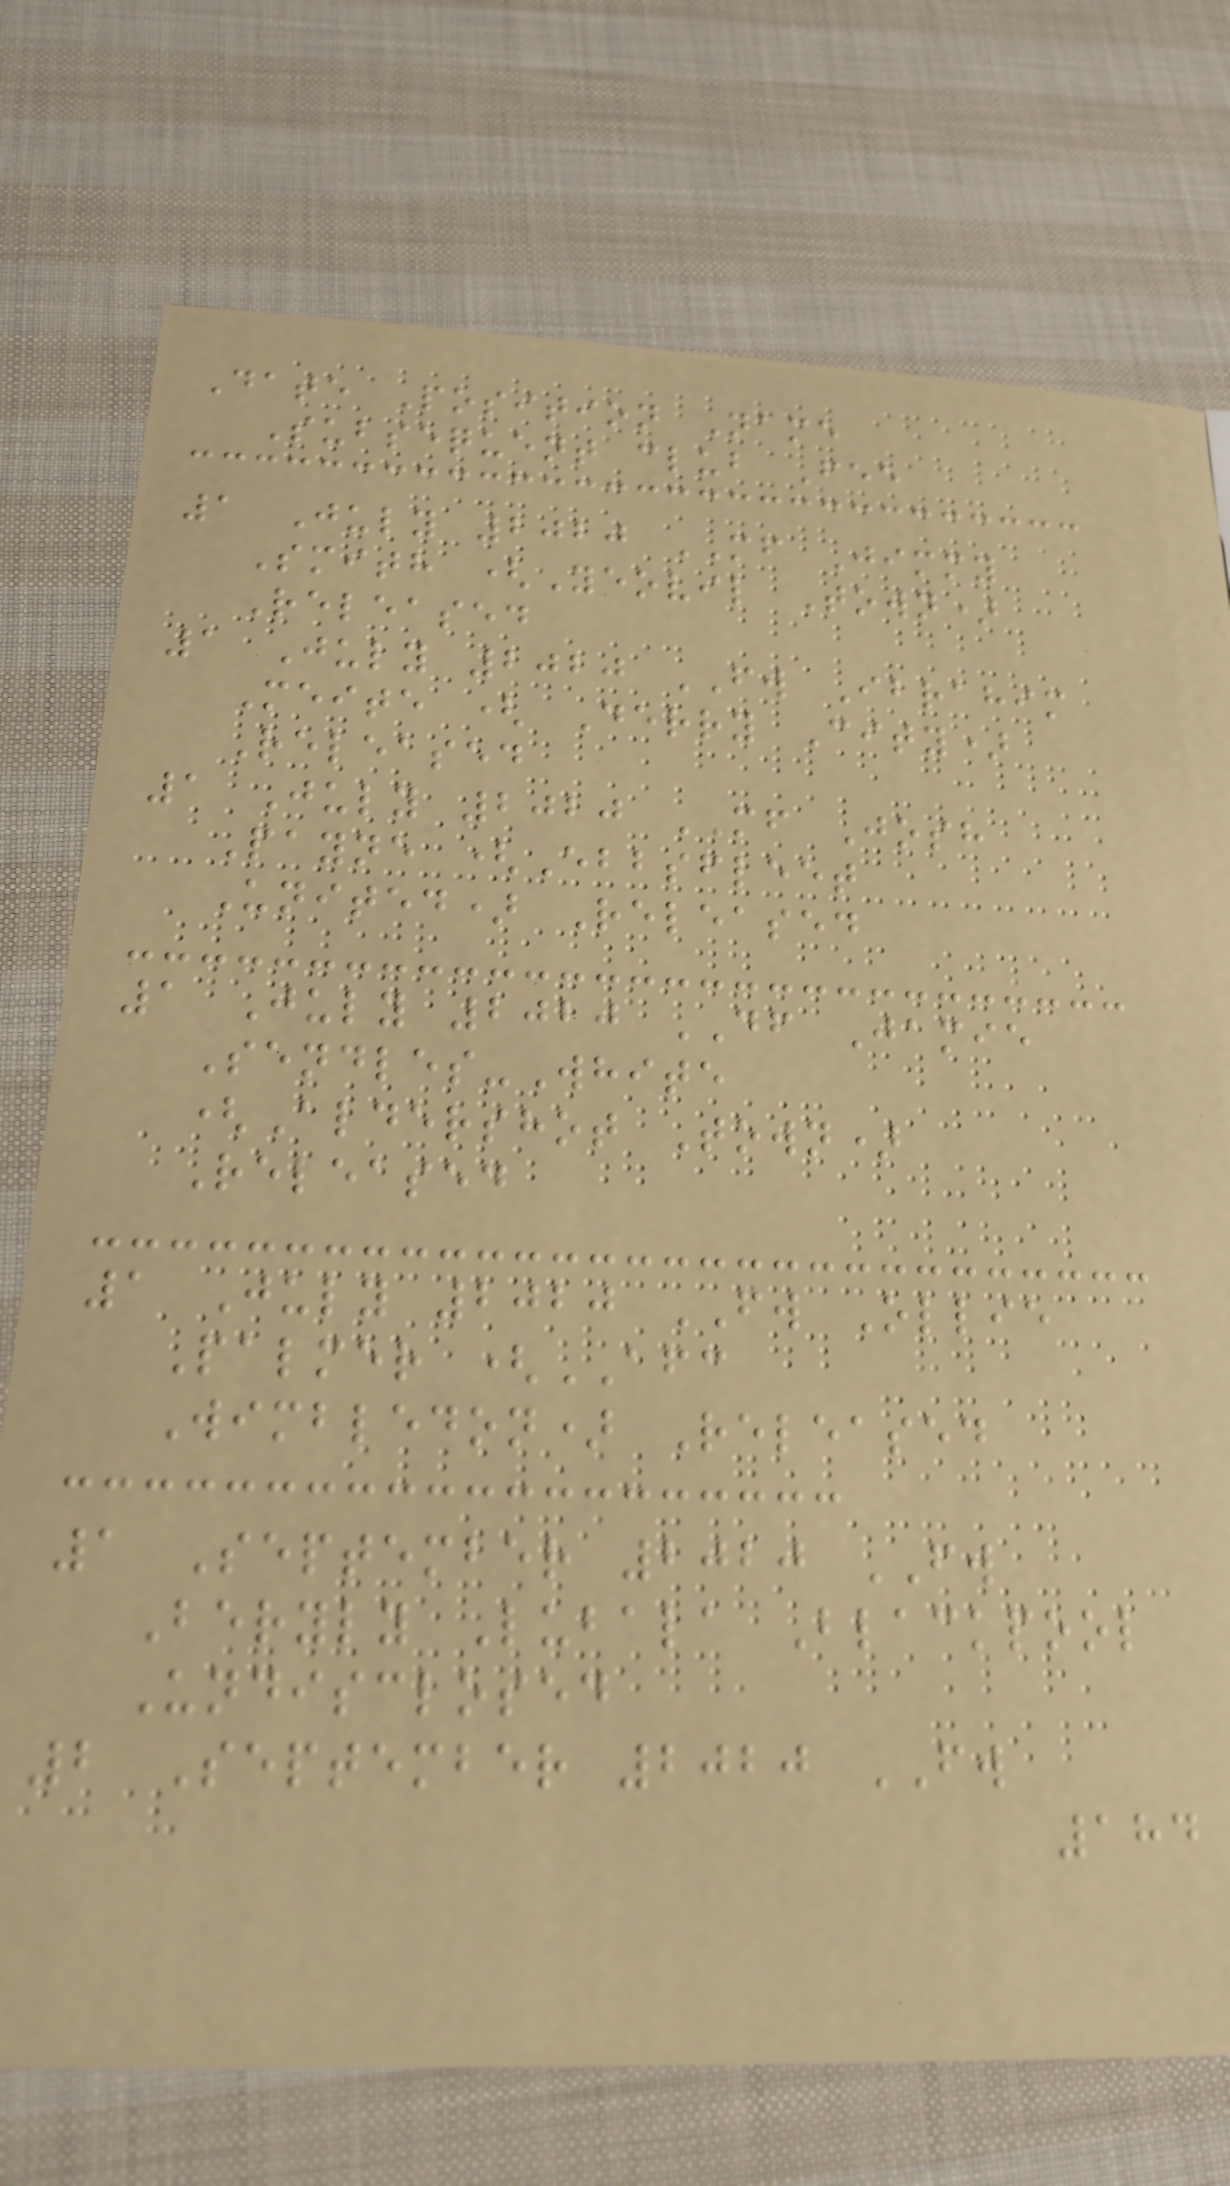Date Position Name
Subsequent club Fee
1 July 2020 MF Jimmy
Smith (Yeovil Town)
Released
1 July 2020 FW Ibrahim
Meite ( Derry City)
Released
1 July 2020 MF Josh
Payne (Ebbsfleet
United) Released
1 July 2020 DF Jamie
Sendles-White
(Aldershot Town)
Released
1 July 2020 FW Ollie
Palmer (AFC
Wimbledon) Released
1 September 2020 FW
Beryly Lubala Blackpool
Undisclosed
2 September 2020 FW
184
